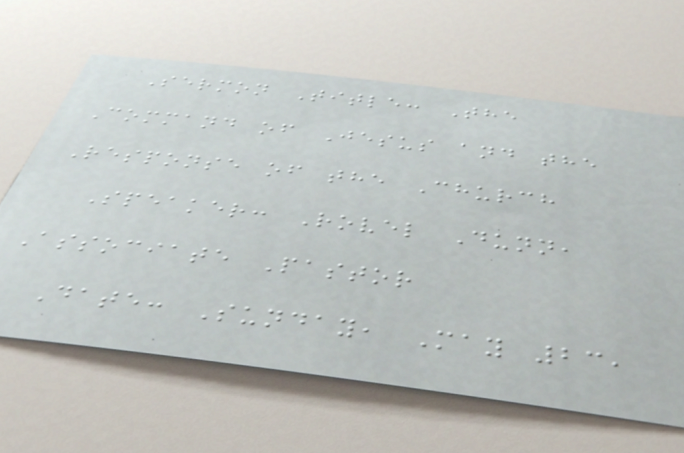Sermon Title: The
Command of Jesus and the
Response of the Church
Speaker: Rovel Dunn,
Associate Pastor
Date: Sunday, May 23,
